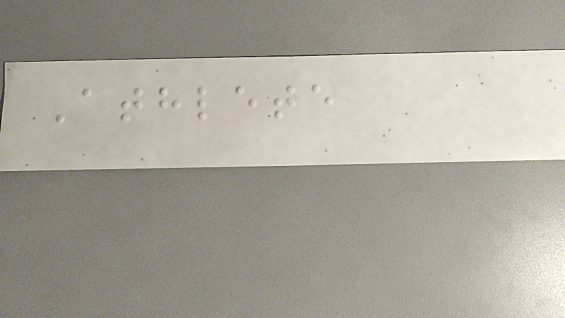Athlete
